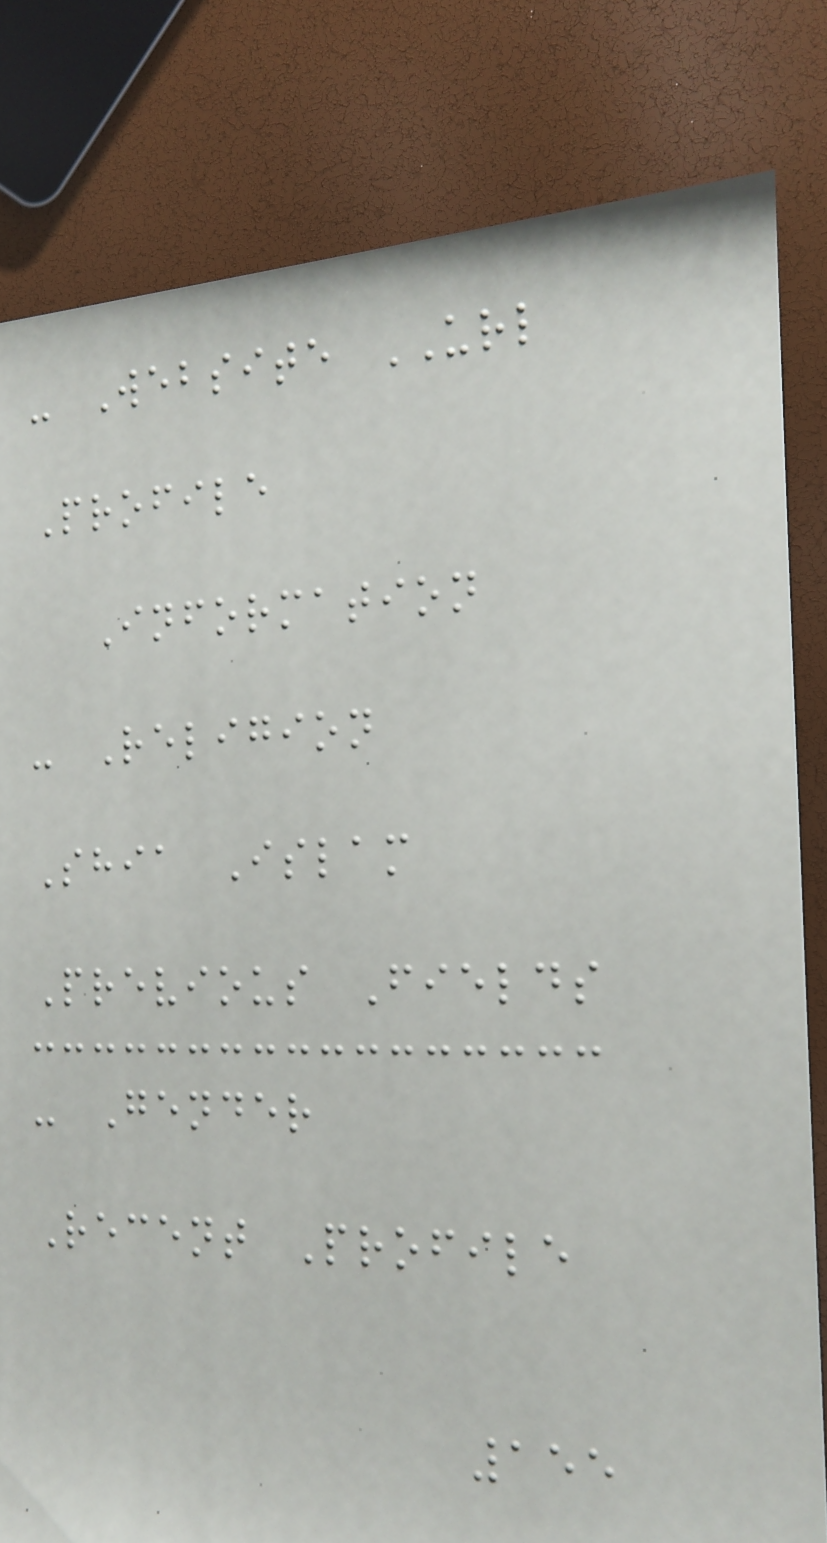- Website URL
Profile
Information
- Religion
Shia Islam
Previous Fields
- Gender
Recent Profile
155
